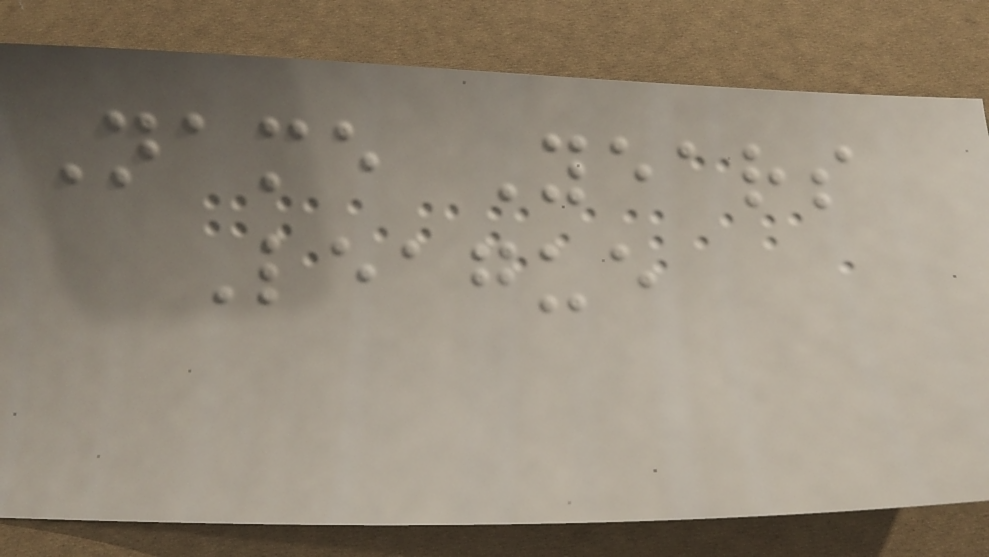Name Years
League
